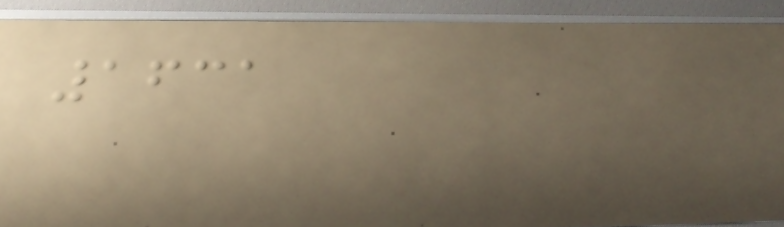1631
